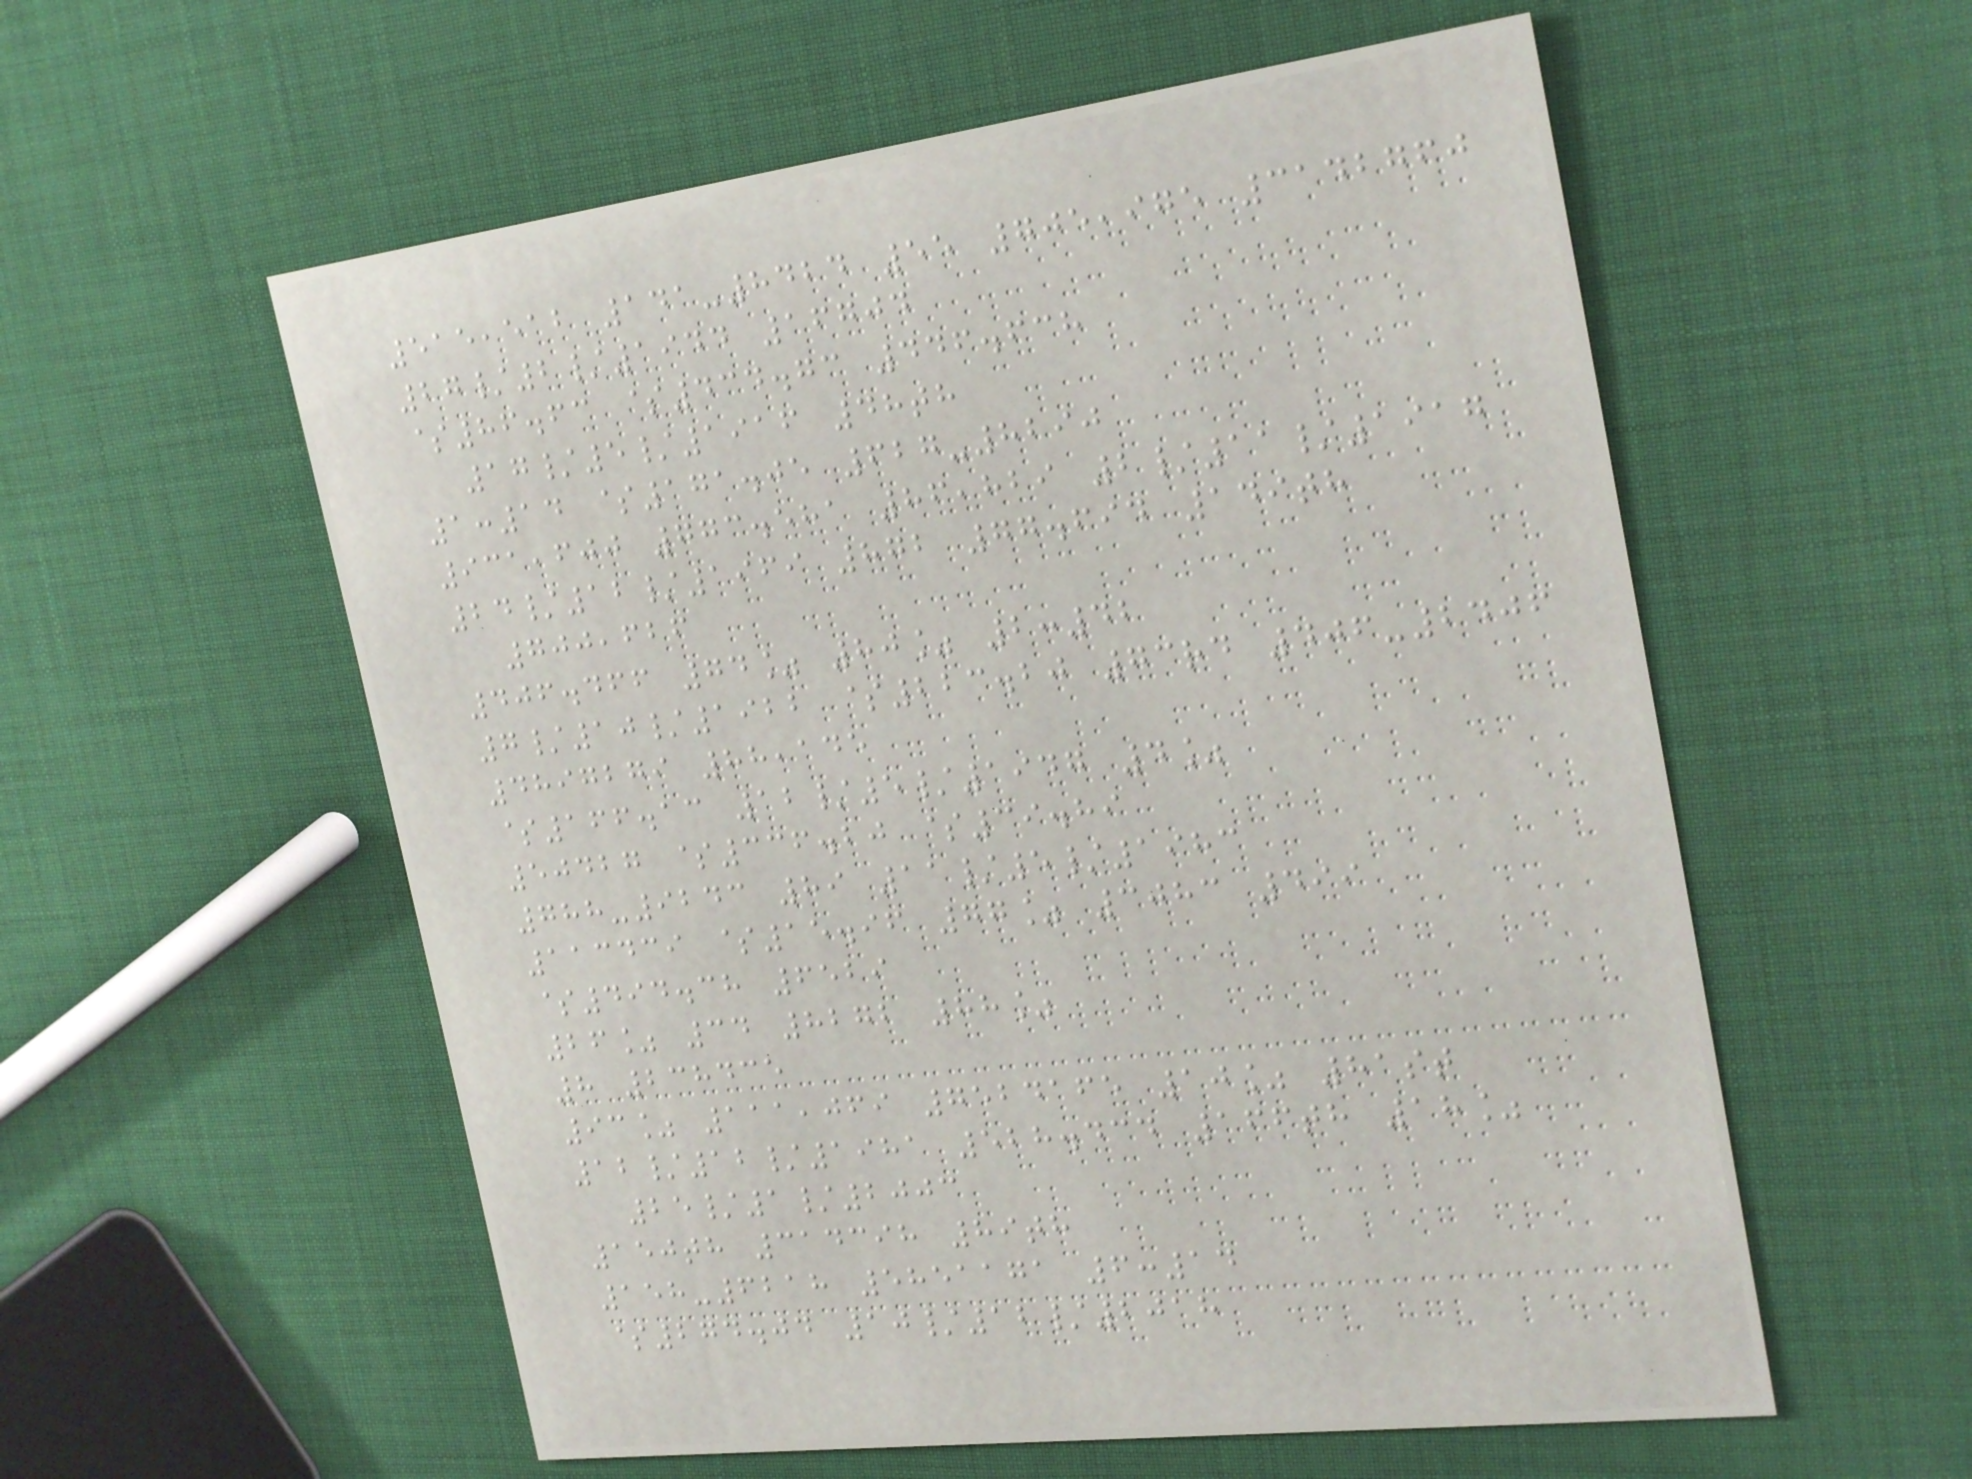515,512 141-8424 55 705,975 3142760
27/2/1944 16704
$86.63 $434.73 446.638
17/5/1916 48th
1:14 $171.05 627-8290
931,600 773.581 86,829 2/11/1917
24/12/1969 872 77.694 149th
700,626
406.466 74% 80% 2:42
7/10/1922 $223.20 73rd 406-2406
4897279 88,145
$166.13 12/5/1947 4%
50427 $336.20 $39.89
788-9243 89 11/5/1983
113439 $15.96 77% 3083 499
$494.38 6529
26% 34 8272 88%
8 238435
93% 111,069 7524165 10% 81st
12/12/1981 528.434 166th 18%
25/1/2003
150th 314398 89th
158-6218 5851171 6:14
$274.04 10/12/2018
